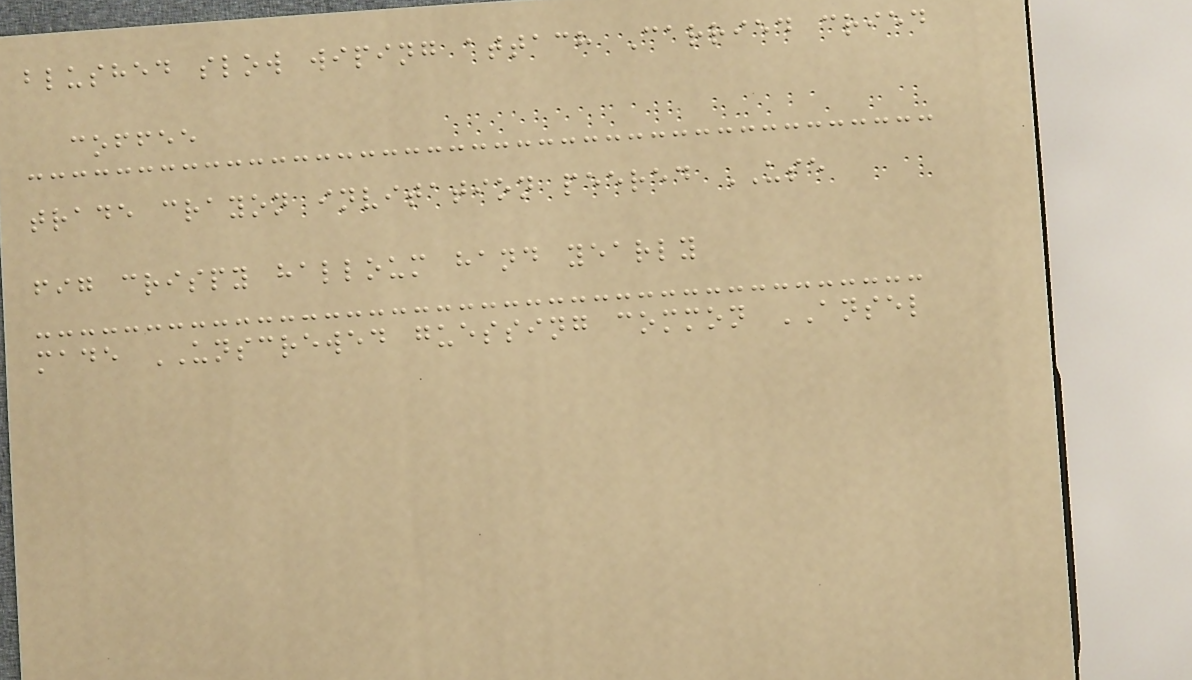blushed slow wiping attach Carried cried
coffee
trade crayon invitation peered USE
fig crispy halloum hand yearly
made UNSCREWED guessing common ANSEL
